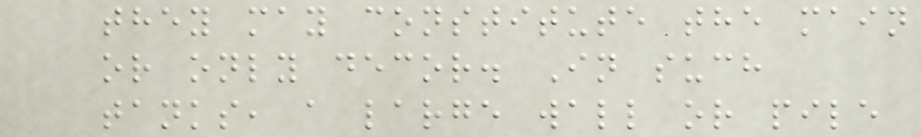they may constitute the main
or only decor. In such
tanks, a large wall or pile
